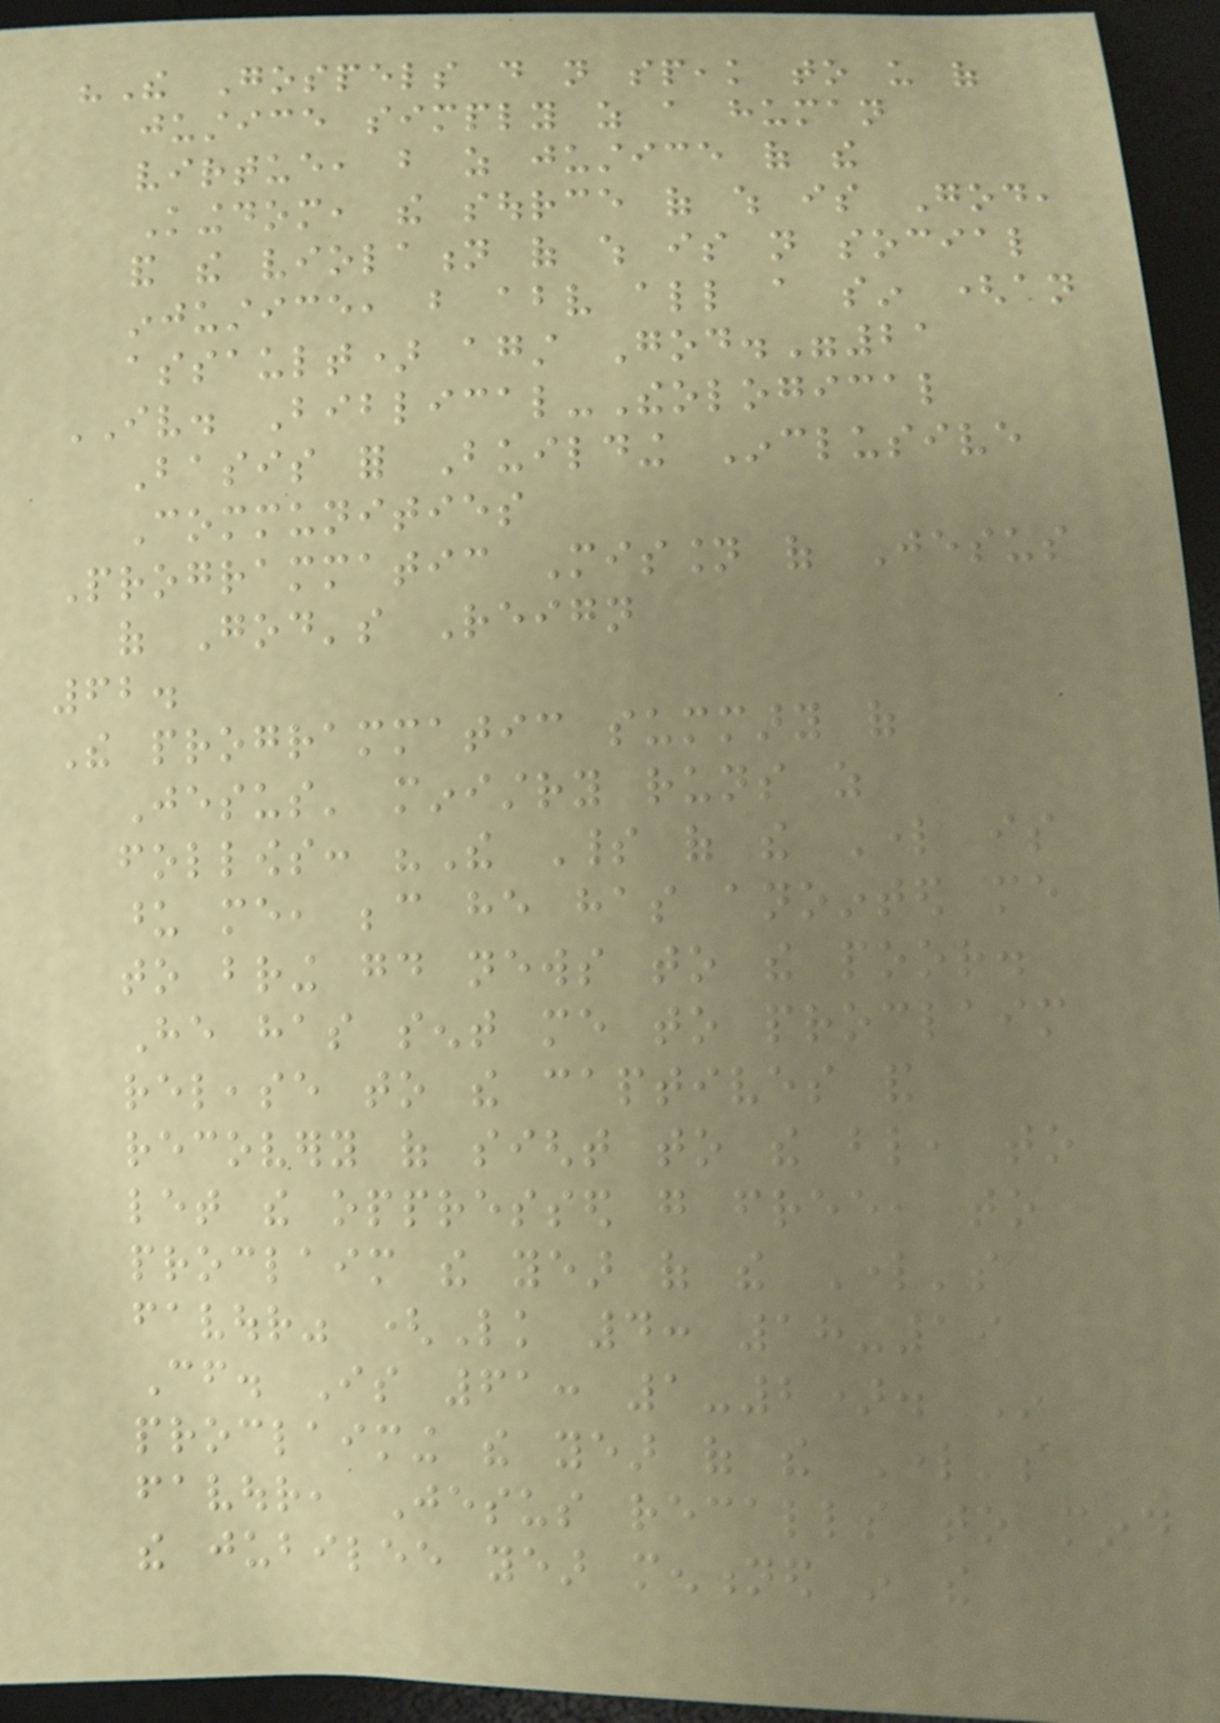"The Gospels do not speak to us of
justice simply as a human
virtue, but as justice of the
Kingdom, the source of which is God,
and the violation of which is not social
injustice, but above all a sin (an
assault) against God."21
IV. Biblical-Theological
Basis for Building Inclusive
Communities
Programmatic Mission of Jesus
of God's Reign
62.
The programmatic summary of
Jesus' ministry runs as
follows: "The Spirit of the Lord is
upon me, because he has anointed me
to bring good news to the poor.
He has sent me to proclaim
release to the captives and
recovery of sight to the blind, to
let the oppressed go free, to
proclaim the year of the Lord's
favour" (Lk 4: 18-19
Cf. Is 61: 1-2). In
proclaiming the year of the Lord's
favour, Jesus recalls to mind
the jubilee year mentioned in the
